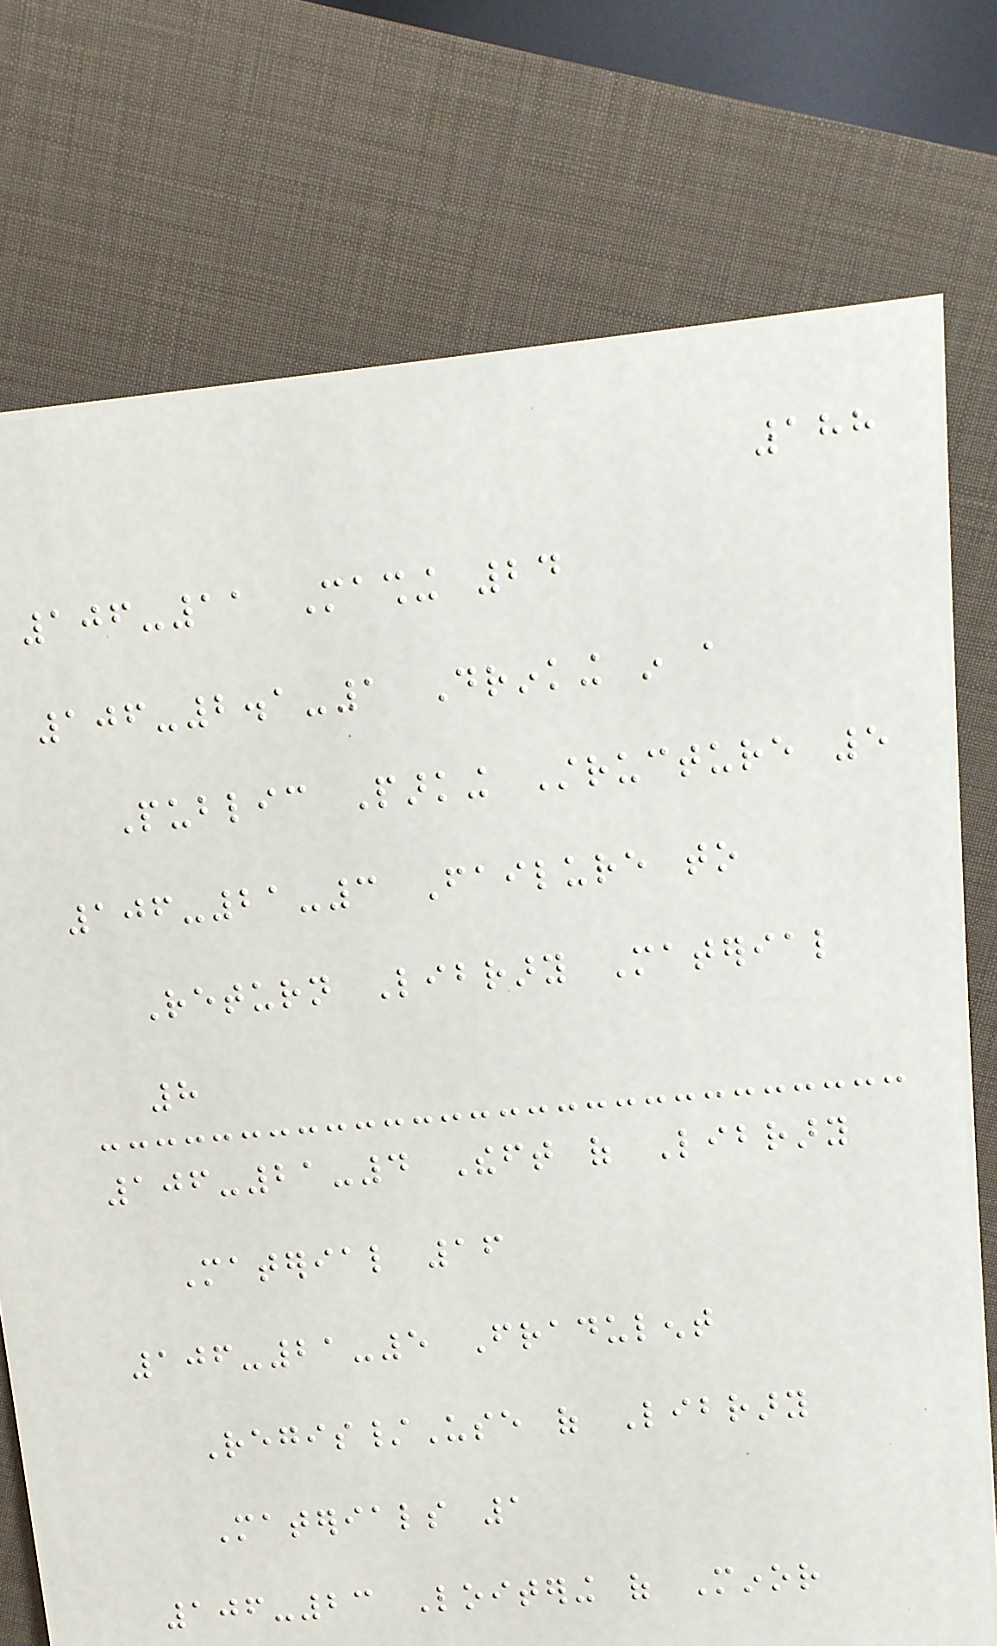188
106-11 Mashing 24
106-2.1-1 Drinking in a
Public Parking Structure 5
106-21-3 Failure to
Return Library Material
8
106-21-4 Theft of Library
Material 16
106-21-5 Fradulent
Regis/Use of Library
Materials 1
106-23 Loitering of Minor
